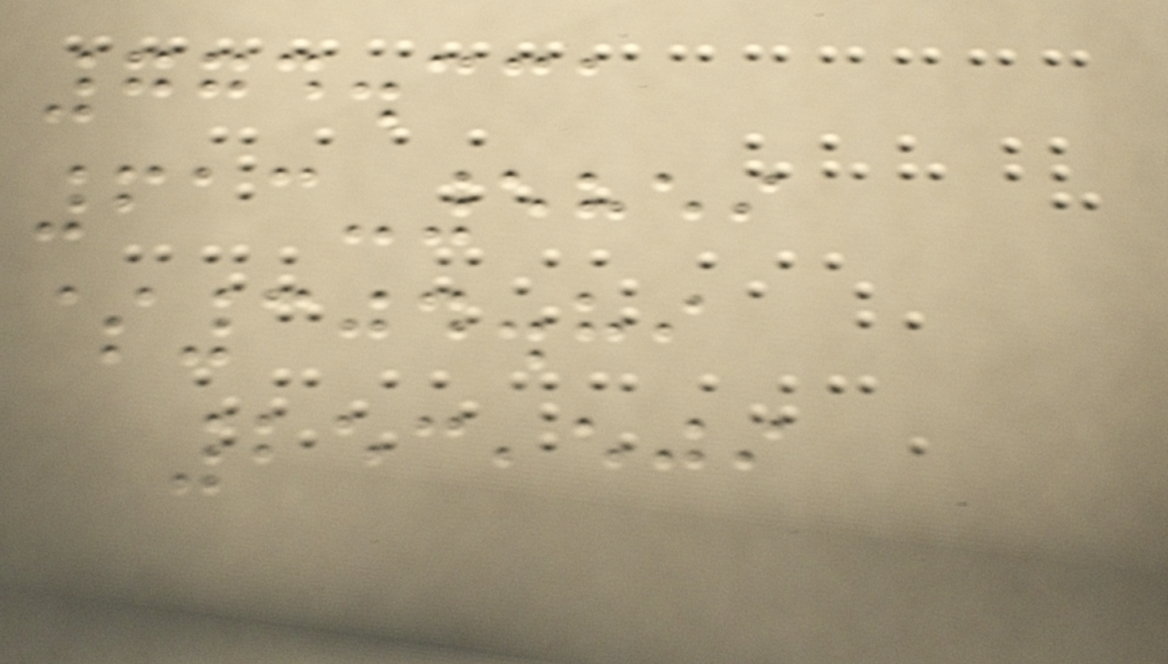774.331
613-5859
$304.89
253,509
